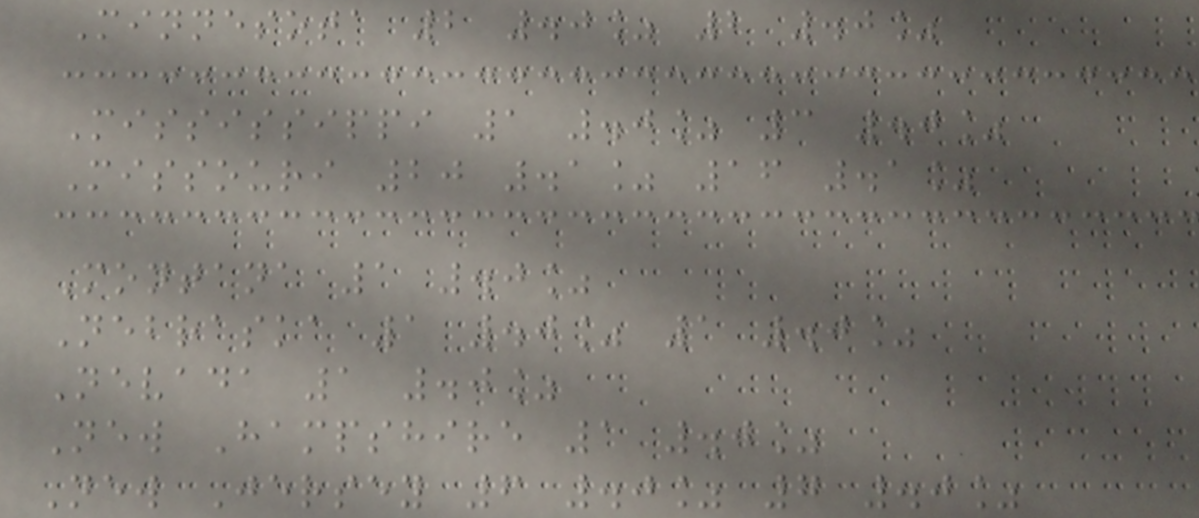Minnesota 2 .0% 2 .0%
Mississippi 1 .0% 3 .0%
Missouri 20 .1% 16 .1%
Montana 1 .0%
Nebraska 1 .0% 1 .0%
Nevada 1 .0%
New Hampshire 1 .0%
New Jersey 6 .0% 7 .0%
